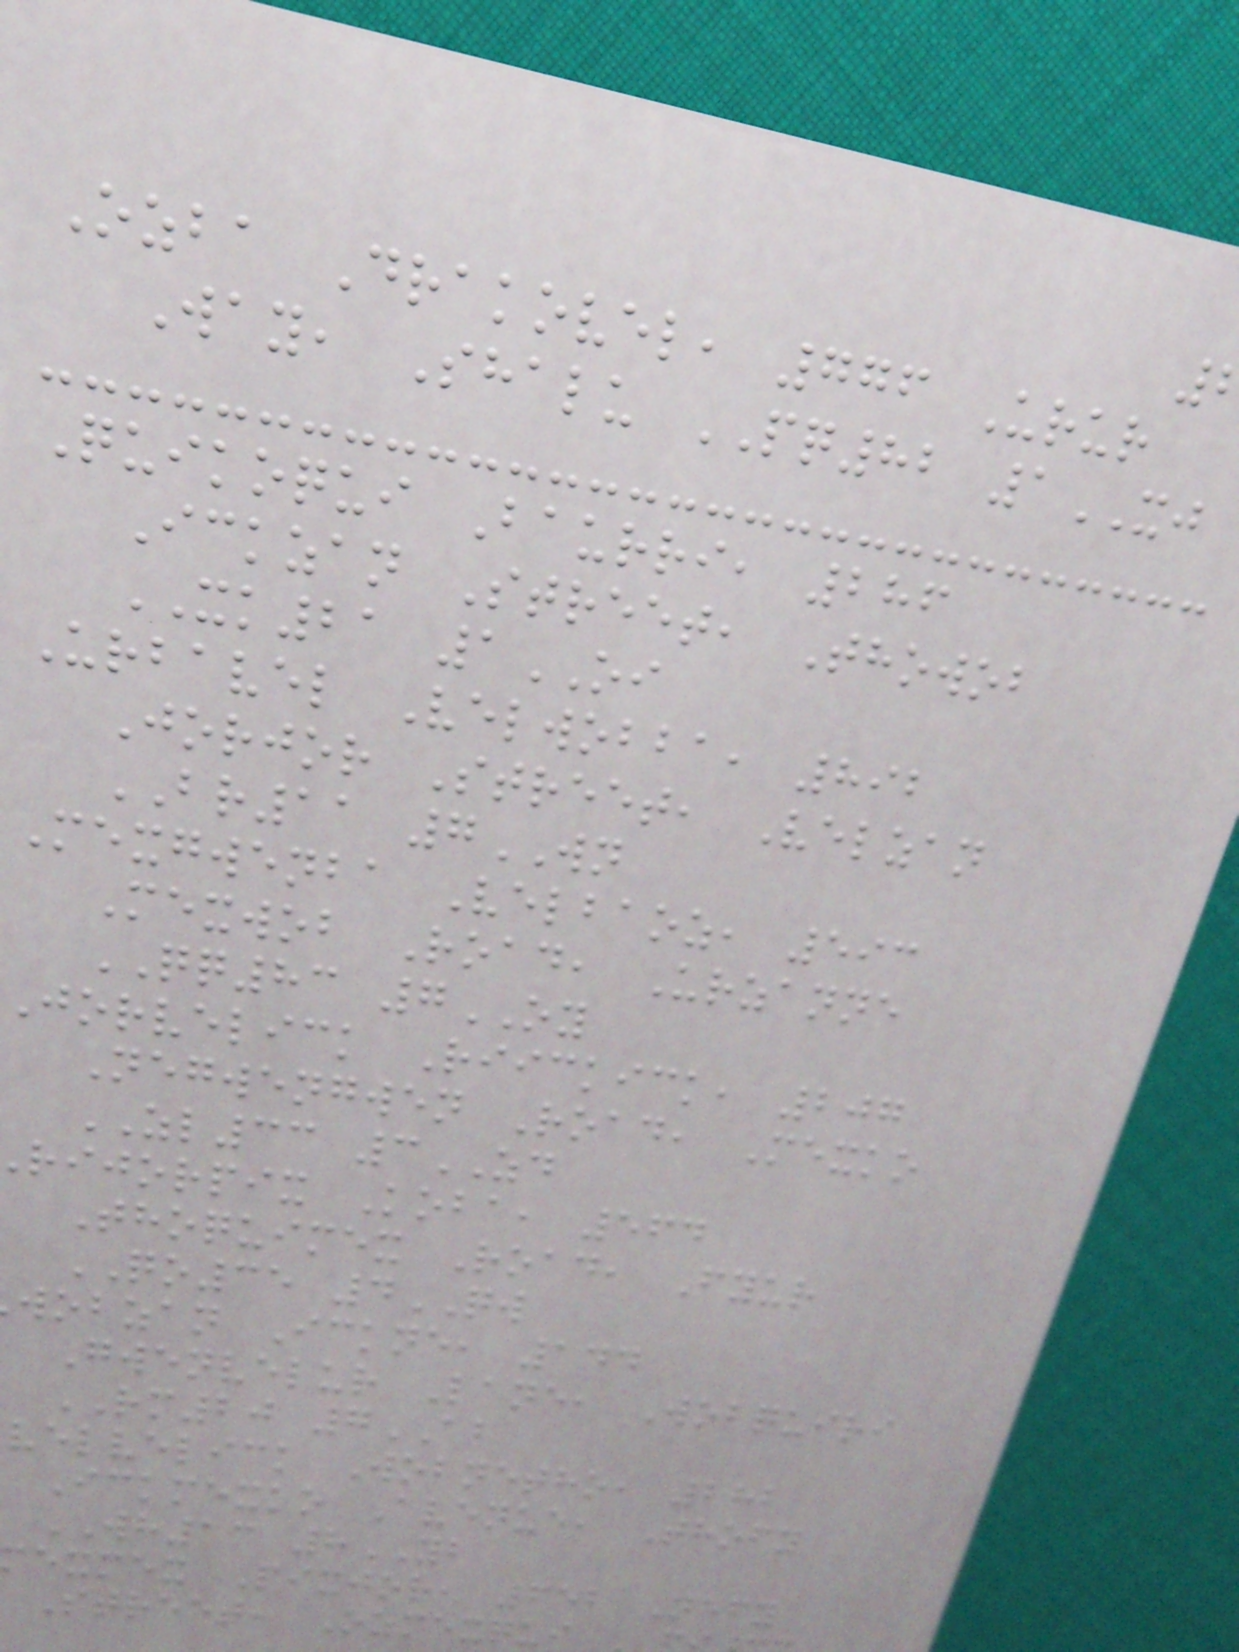Ozba Drakovel, 776 Urur
Way, Shalu PQ82 1XJ
Quikoqui Baurri, 286
Ickzan Street, Thowob
XK21 1OI
Urbavel Velwobba, 892
Jorjor Street, Velzan
BR11 7WN
Mexgwenba Velbaoz, 593
Mexwob Road, Urzanne
QQ83 7OY
Jorvelick Riickick, 207
Negwengwen Road, Mexko
ZL33 3ZD
rijorpix Koba, 564
Thoquimex Road, Fyur
QO35 4QW
wobzan Ickne, 144
Gwenvelur Lane, Wobquiri
RM20 7AB
velvelick Wobnetho, 282
Ickmexko Avenue, Thofy
WH13 8YB
exmex Pixjor, 652 Nefy
Street, Ozmexqui
